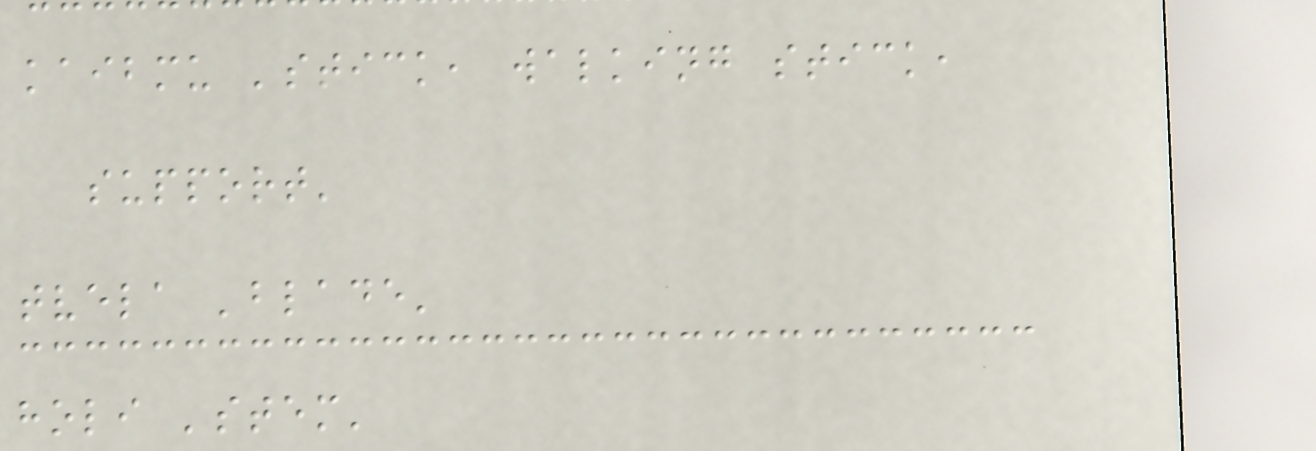kaibmu 'stick, walking stick,
support'
tvela 'blade'
holi 'stem'
